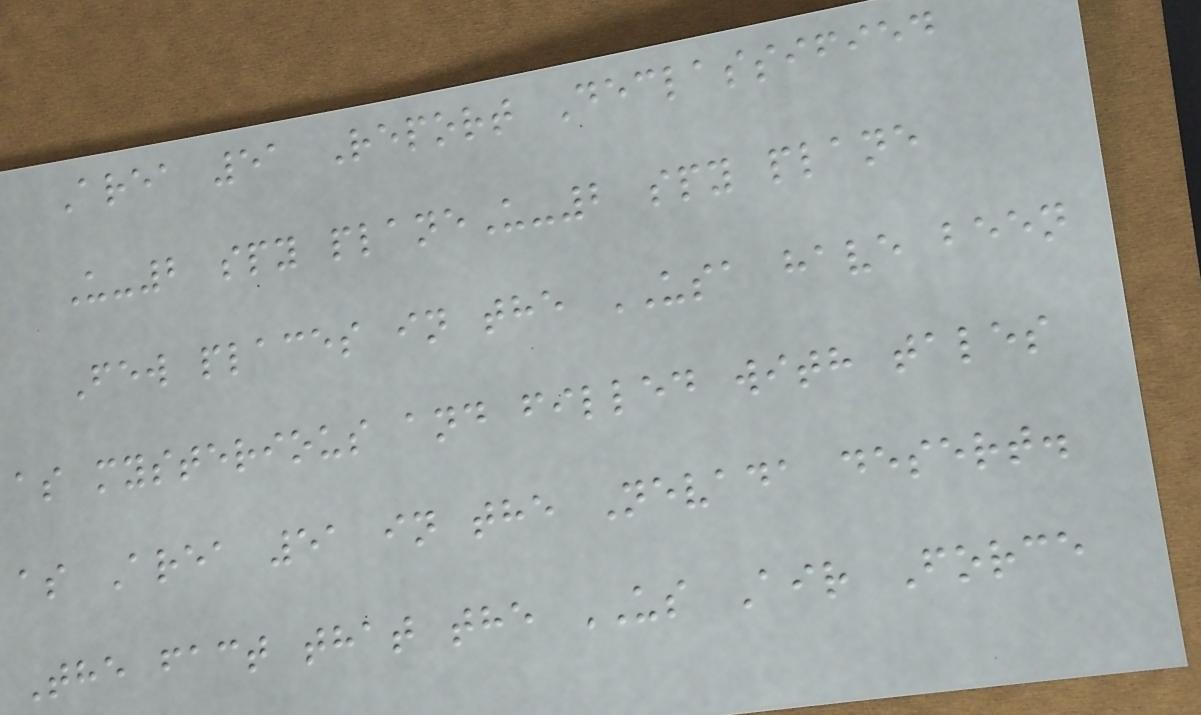Area 51 Report Declassified
U-2 spy planeU-2 spy plane
Few places in the USA have been
as mysterious and filled with tales
as Area 51 in the Nevada desert.
The fact that the US Air Force
